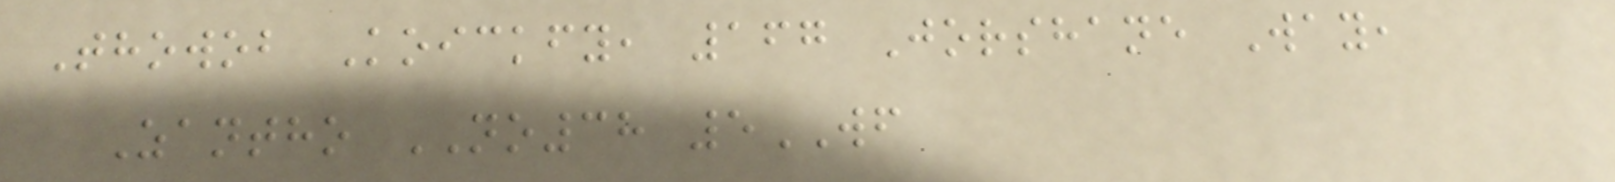Thowob Koickfy, 167 Jorshane Way,
Zantho NO38 5WF
